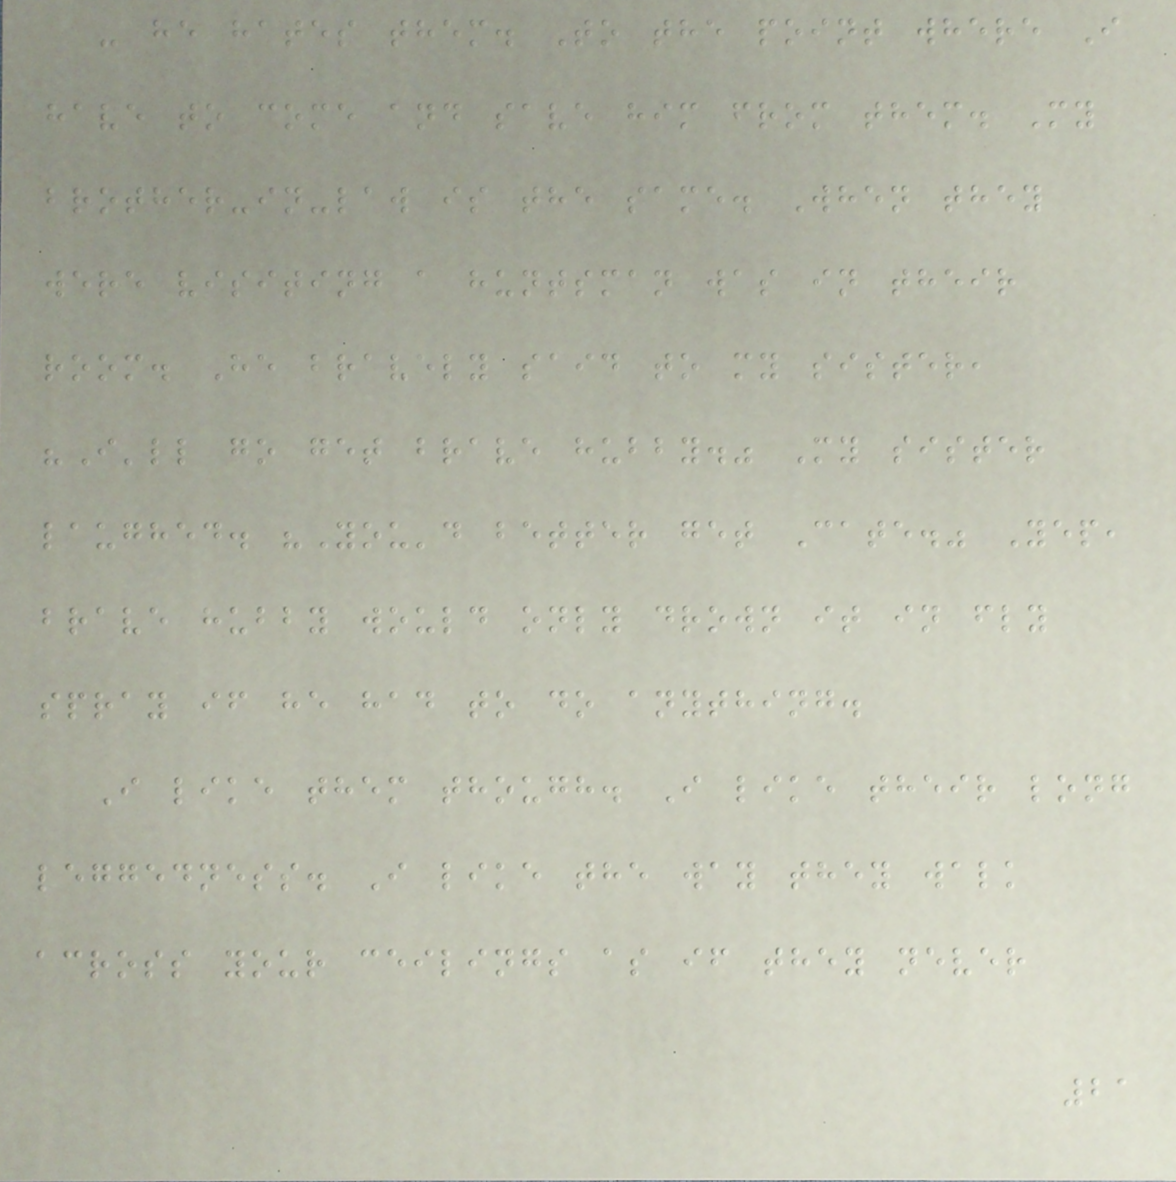- he hates them. To the point where I
have to come and save him from them. My
brother-in-law is the same. When they
were visiting a huntsman was in their
room. He bravely said to my sister,
"I'll go get brave hubby." My sister
laughed. "You'd better get Cate." Yep,
brave hubby would only drown it in fly
spray if he had to do anything.
I like them though. I like their long
leggedness. I like the way they walk
across your ceilings as if they never
21
